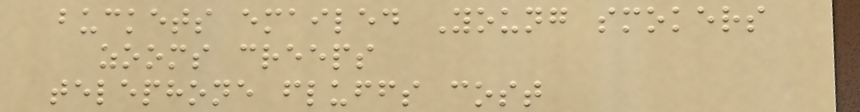buckets emailed Young smokers
zooms creeps
telephone fluffs cost
